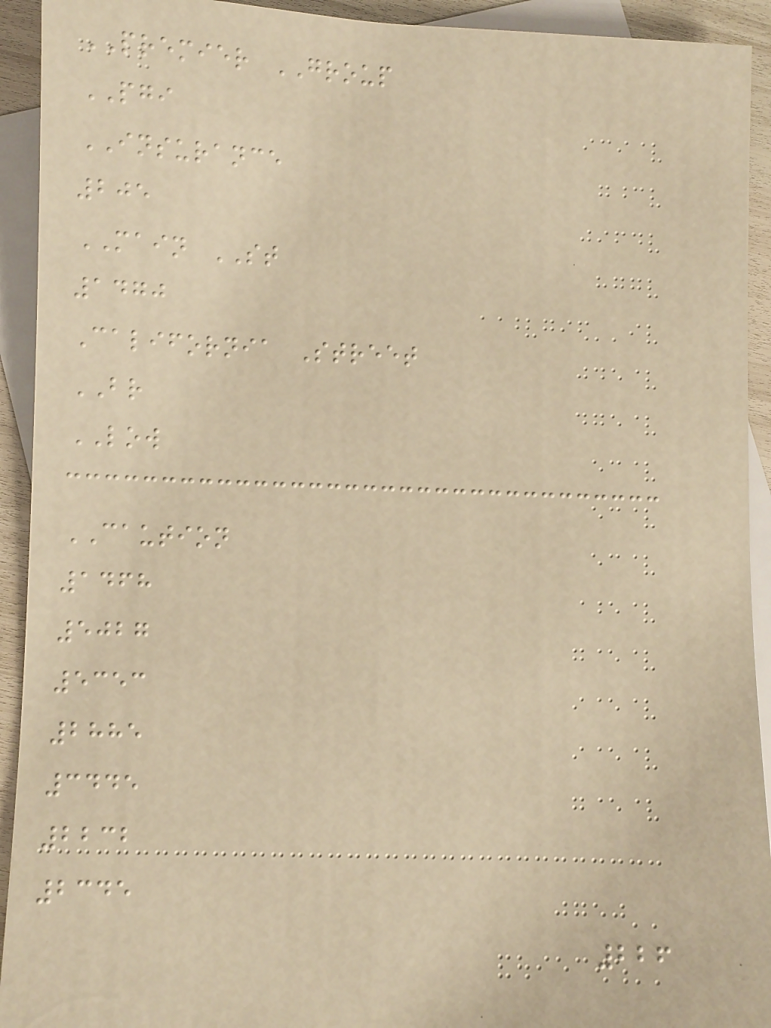PREMIER GROUP
PGI
INSURANCE
205
MAIN ST
1470
California Street
BR
LOW
CAUTION
1468
5027
5353
2885
3445
2232
2345
226
